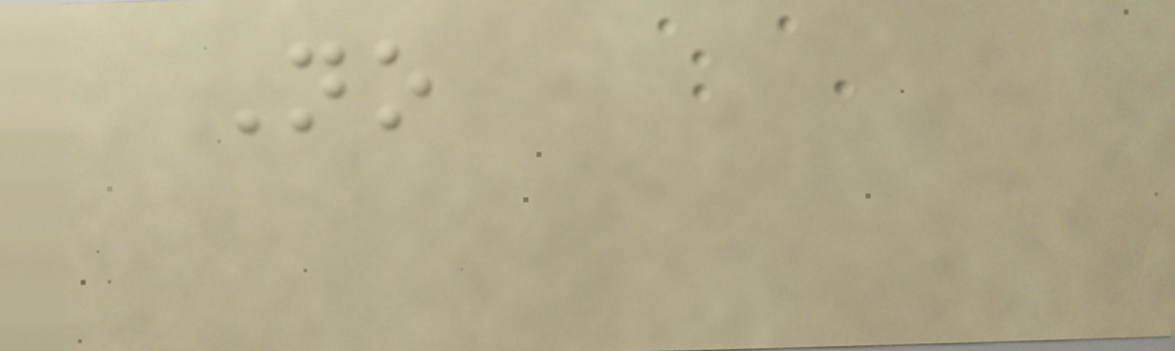No
